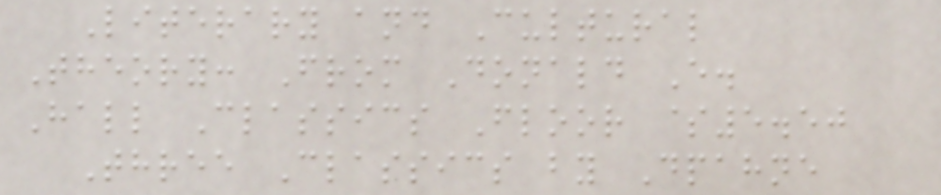Literary and Cultural
Theory: From Donald E.
Hall Classics Floor $5.50
Three Classics by Dpahne
